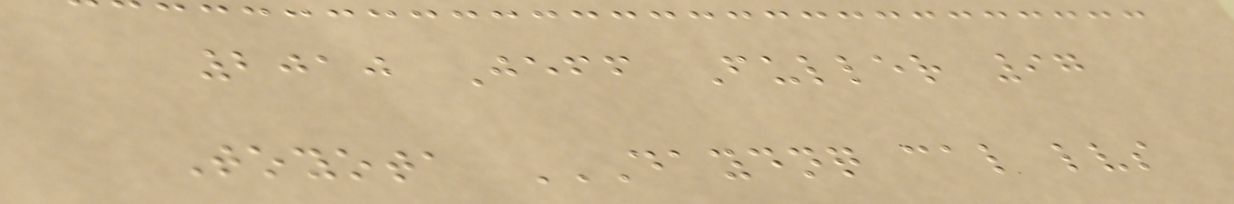2010 Jeff Fuller 97
Toyota DAYDNQ CAL LVS
